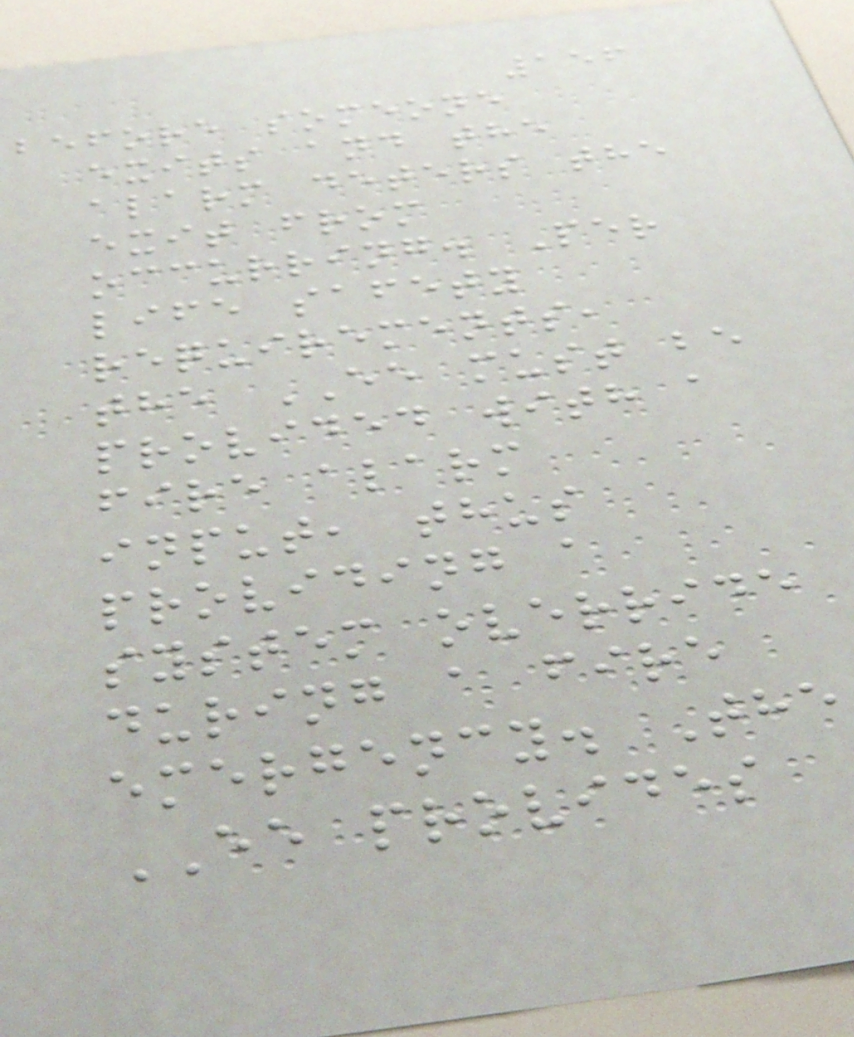156
before someone
exits and the
alarm deters the
exit from
occurring. Per
life safety
requirements,
the EE must be
provided with a
fire alarm
input, thus
providing a
system override
during a fire
emergency. The
EE provides
